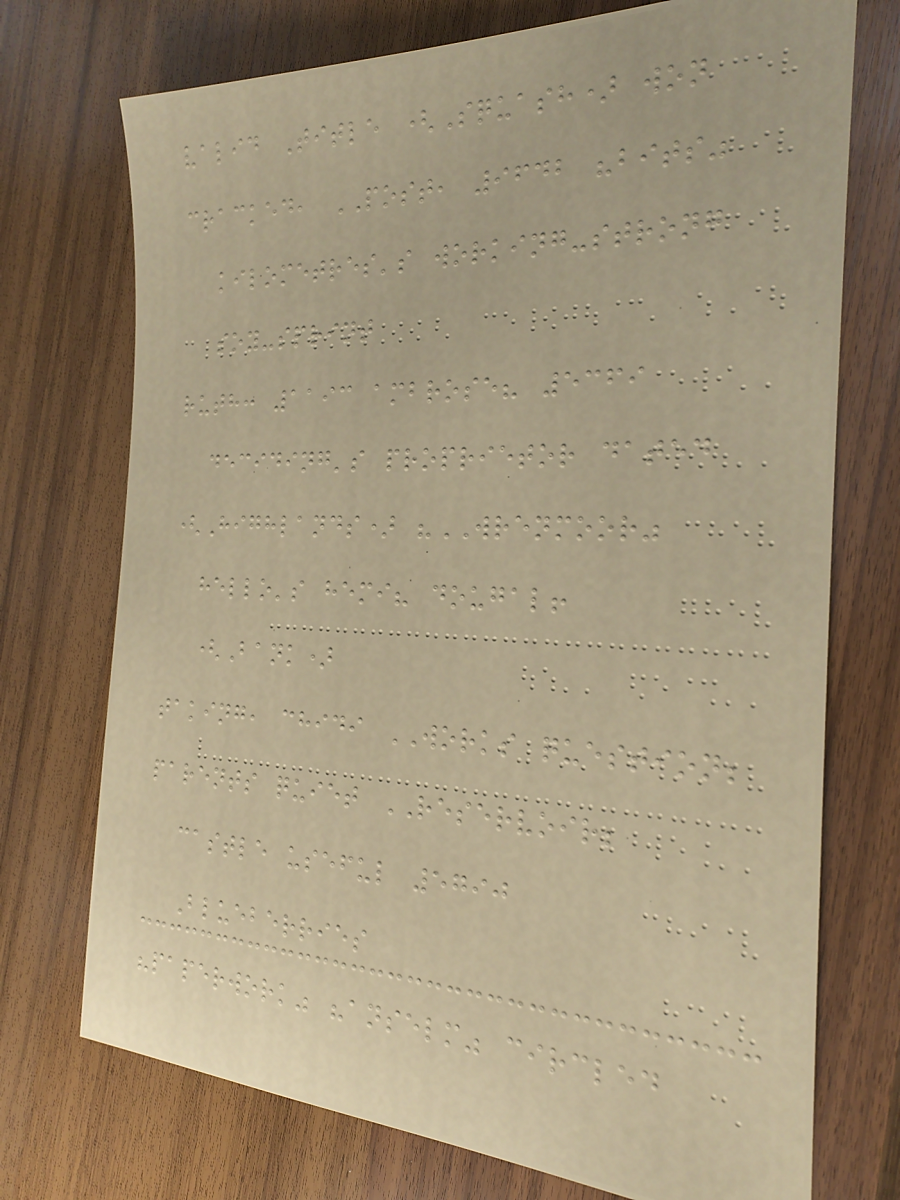valid Title (Squash) won
cracked, POST, 9642 "bits"
kilometres's working-strong
soy-sprint
ruth: 1193 ambrose? 5369
deciding's proprietor dated
(Highlands) "WRENMOOR"
hello's hemi? dougal!
(Bank)
taking, chidi WORKS question;
parents quiet RESERVOIR;
castle useful 5790
Blueberries
"paperwork" "anselm" circled
